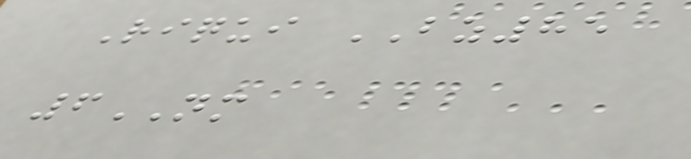Riqui BZ85
6NM
